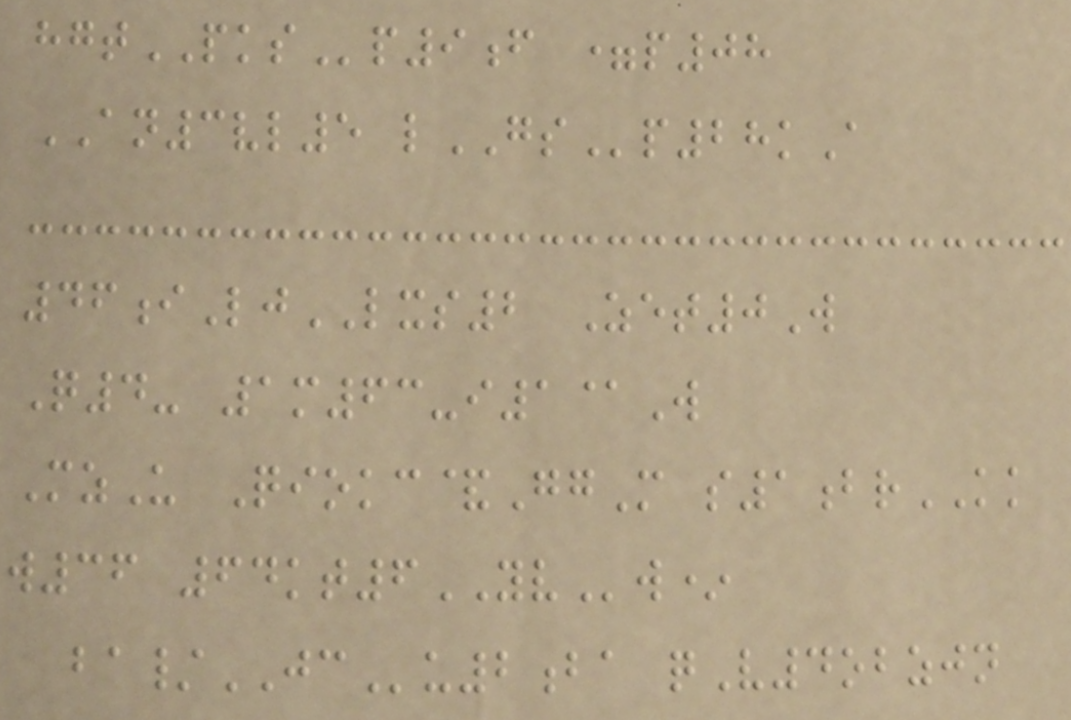hgtPKSp9f =p08
AN3vl5 lGSp28kA
46iLjLXS2 Zet0W
Q4- 1m63-i1@W
MzU Qiokc&GgM s1brKK
w36 64kt6YVw*
ba/JCu2ba qV4obzjn
